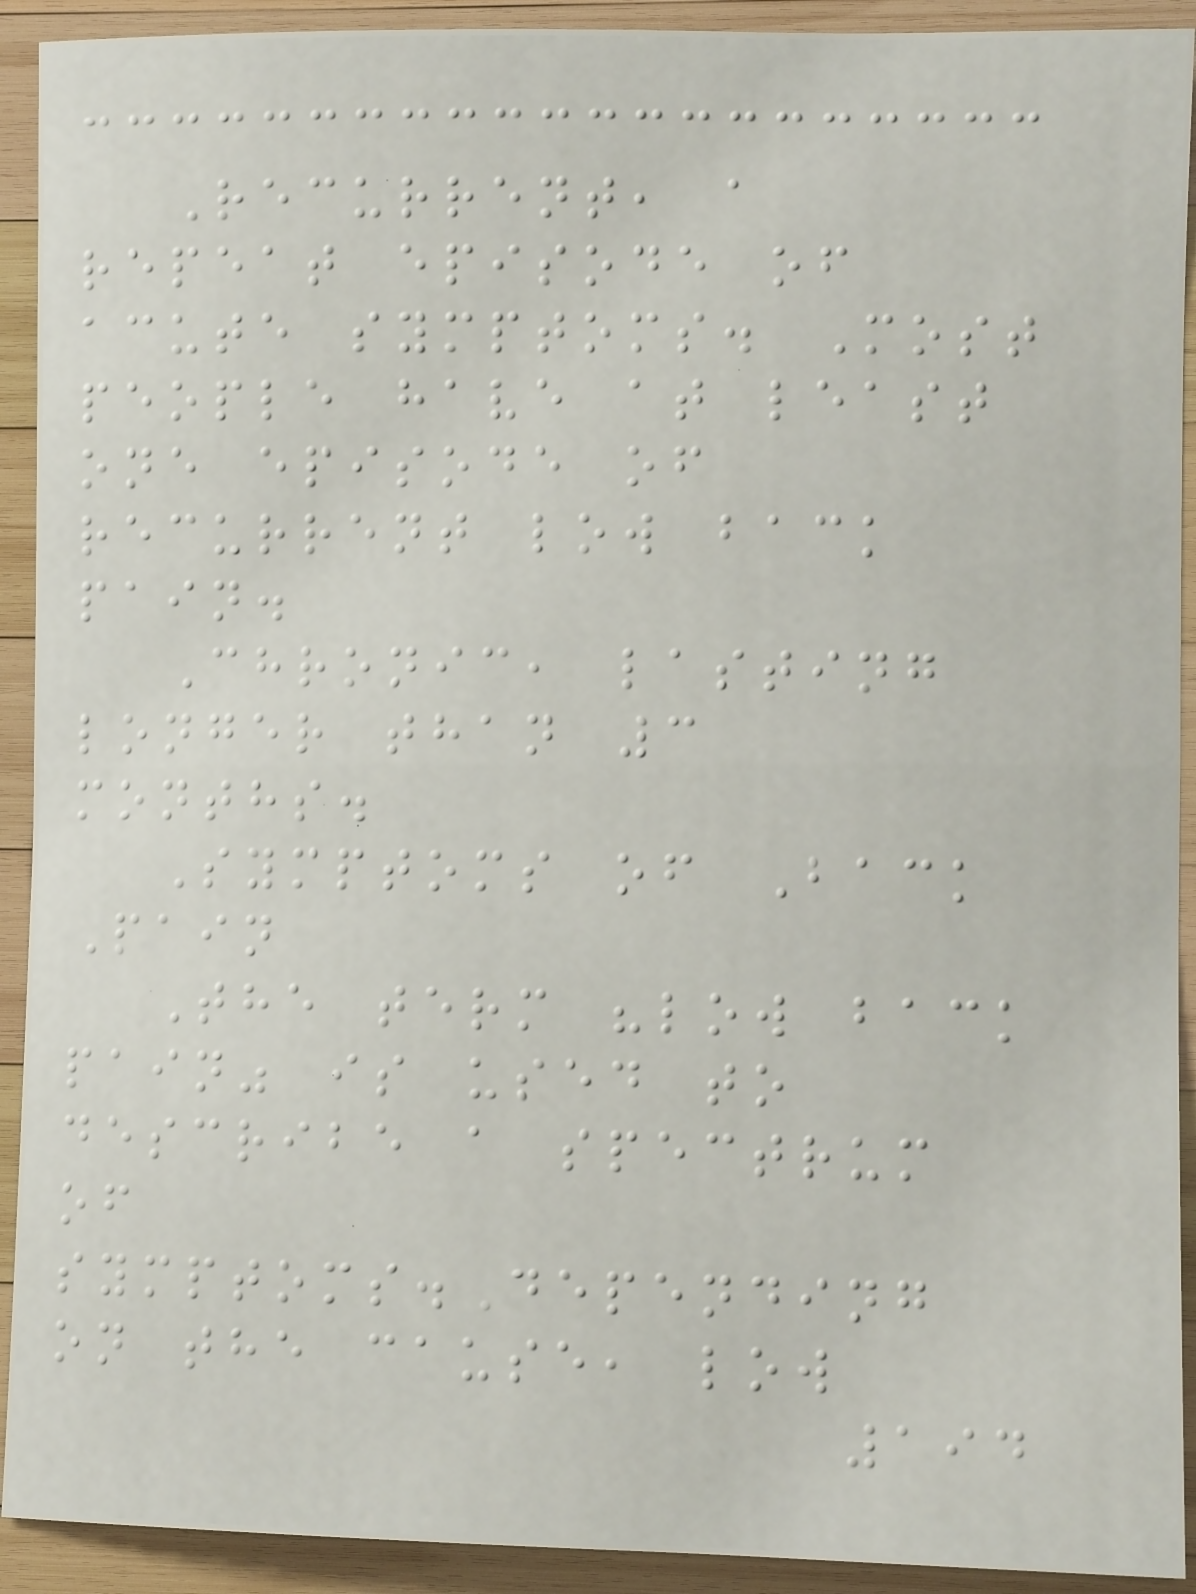Recurrent, a
repeat episode of
acute symptoms. Most
people have at least
one episode of
recurrent low back
pain.
Chronic, lasting
longer than 3
months.
Symptoms of Back
Pain
The term "low back
pain" is used to
describe a spectrum
of
symptoms.Depending
on the cause, low
194
